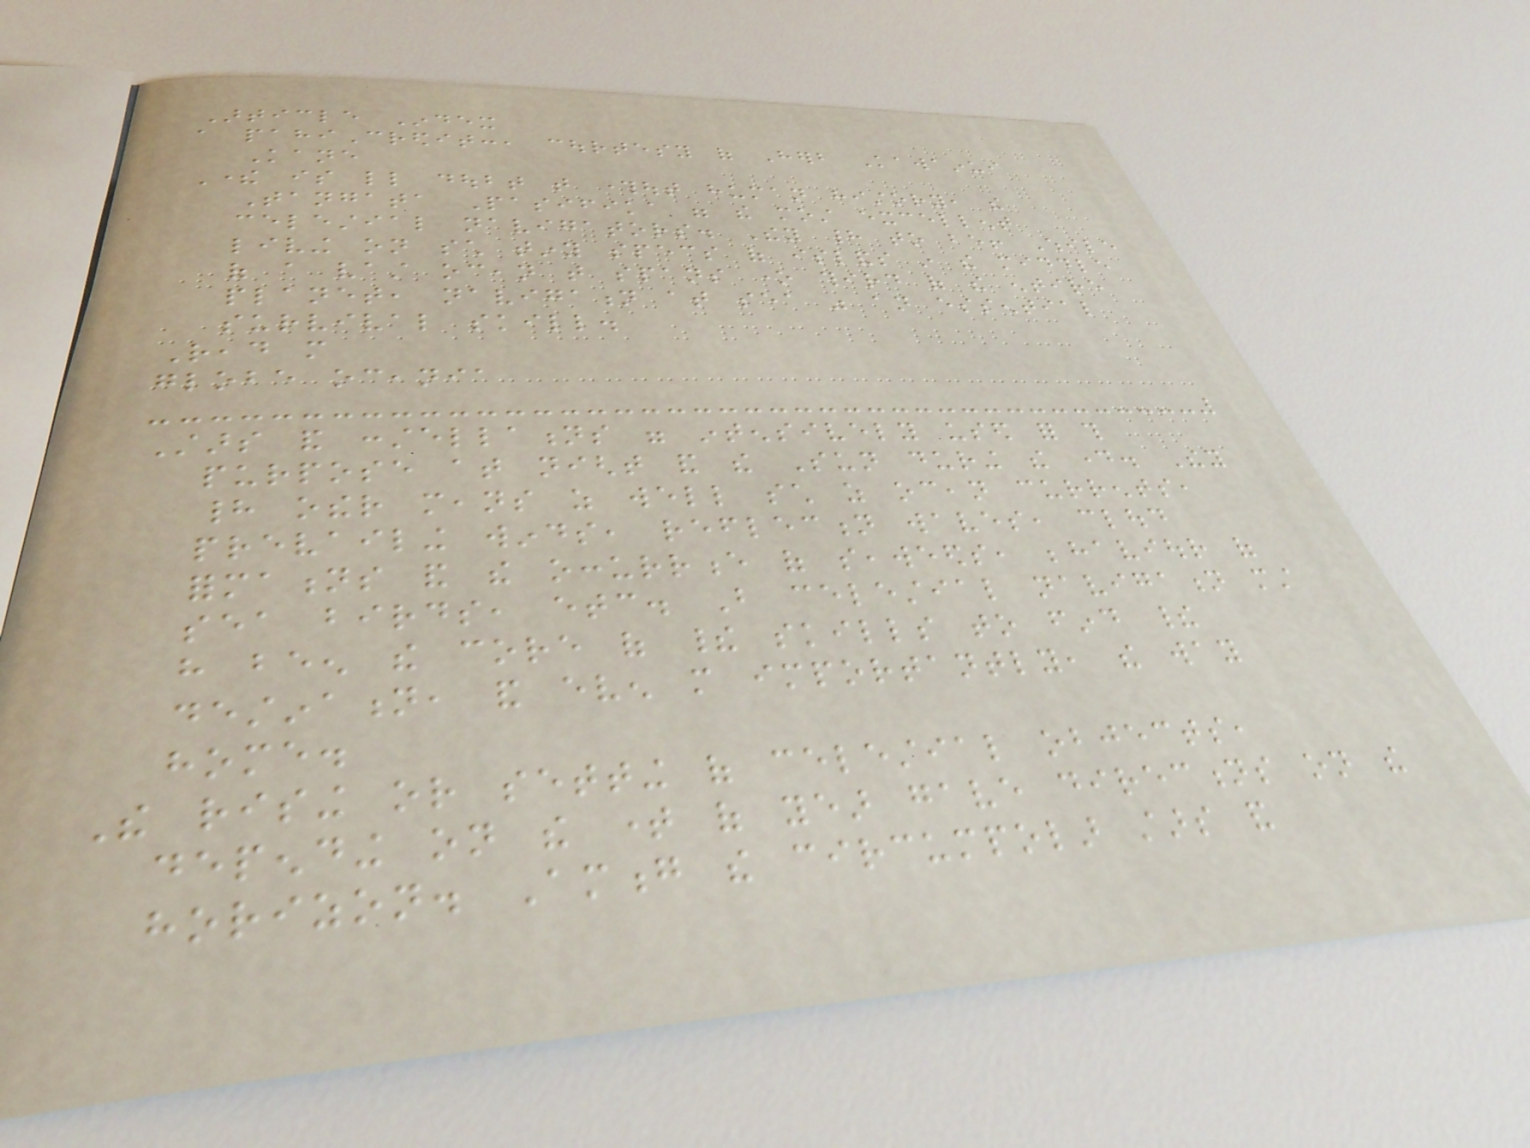Article Index
a pahiCredit:, courtesy of Herb Kawainui
Kane
There is little doubt that throughout human history, the
Tangata Pasifika were the most excellent
celestial navigators. They had to be! While
living on such tiny specs of islands in the middle
of a vast ocean that spans one third of the entire
planet, navigation at sea was an essential
survival skill.
Read more
globe oceania
Stars and constellations were intensively used for this
purpose at night and the Sun during the day. They
had other means as well such as ocean currents,
prevailing winds, reflection waves, cloud
formations and the occurrence of seaweeds, behaviour of
sea birds, etc. But celestial navigation must
have been the core of their skills to find their
destination, and even more importantly, the way
home.
The rising or setting of celestial objects,
depending on the time of year gave directions on the
horizon. Among the circumpolar stars and
